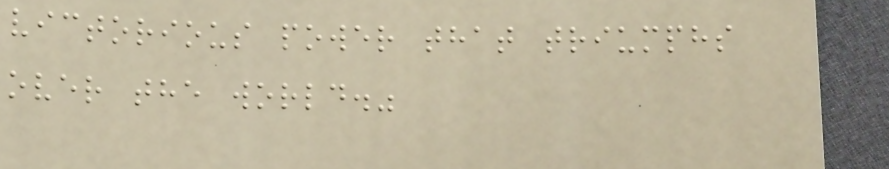victorious power that triumphs
over the world."
